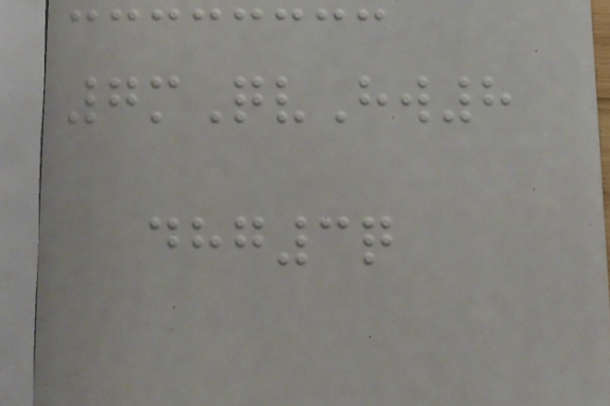7mQvHw8
dhg3q
